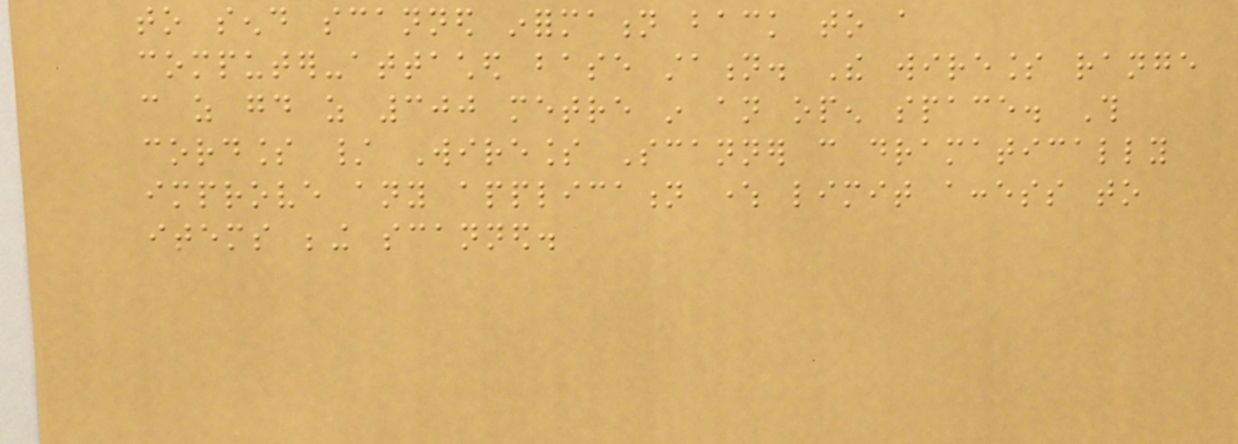to send scanned information back to a
computer-attached base station. The wireless range
can as good as 300 metre in an open space. This
cordless / Wireless Scanner can dramatically
improve any application where limit access to
items being scanned.
